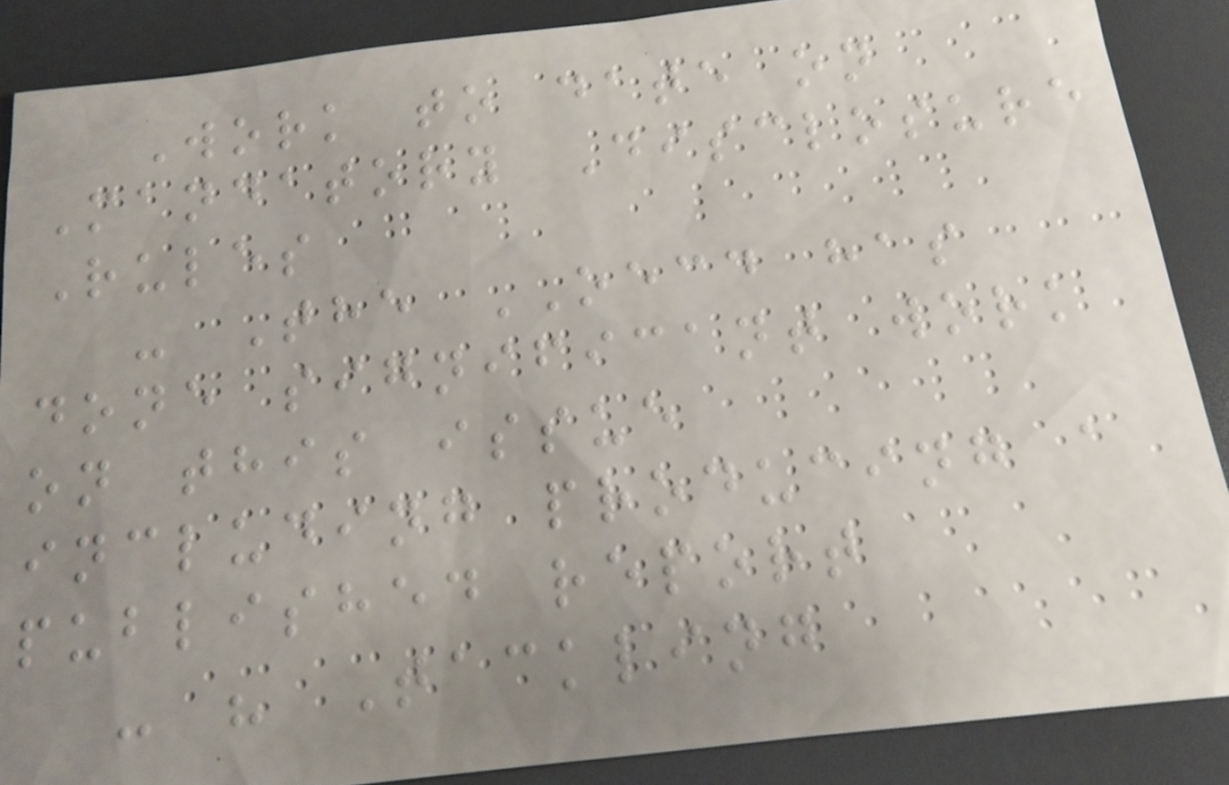Work to date on
Mandatory Disclosure
Rules
- The OECD has
done significant work
on this issue
including producing a
published report
- " Tackling
